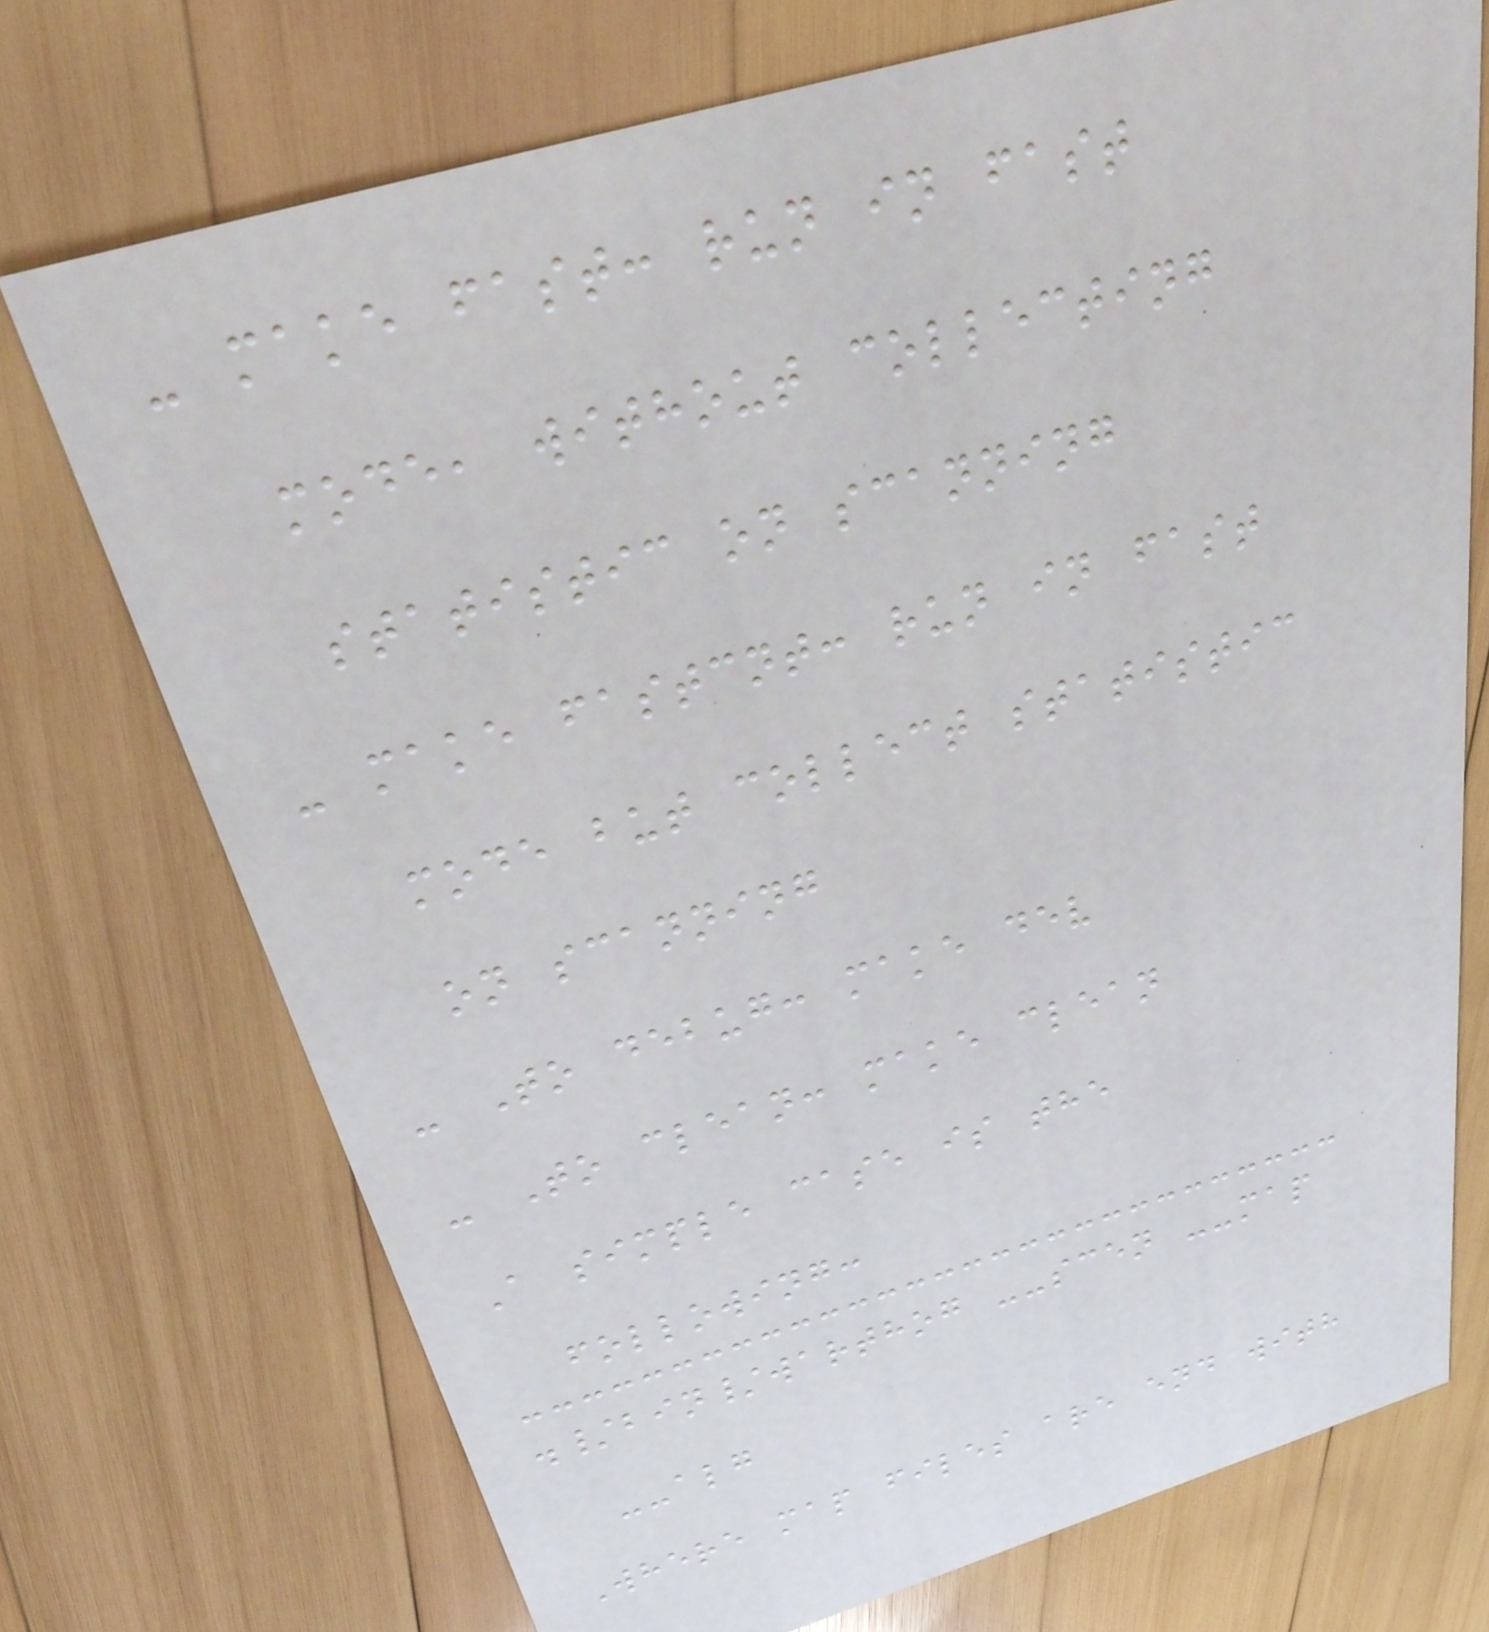- make fast: run in fast
mode, without collecting
statistic on scanning
- make fastcnt: run in fast
mode but collect statistic
on scanning
- To debug: make dev
- To clean: make clean
A simple case is the
following:
./bin/warthog --scen --map
--alg
Where map files are end with
